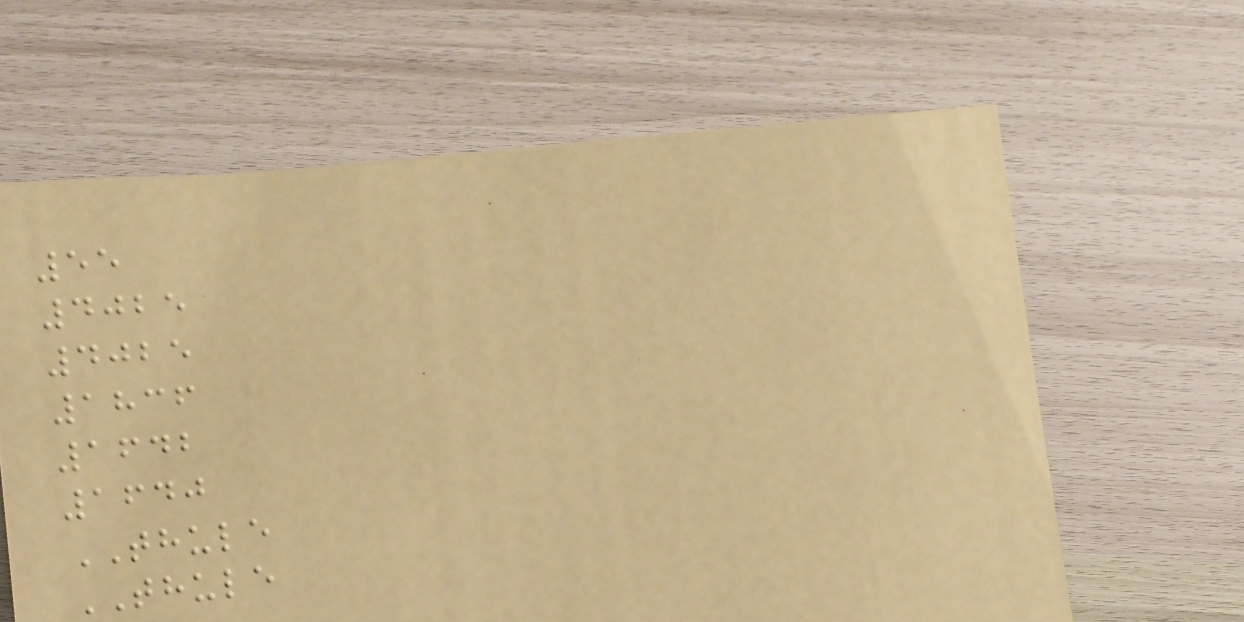55
4025
4025
1836
1642
1640
THULE
THULE
